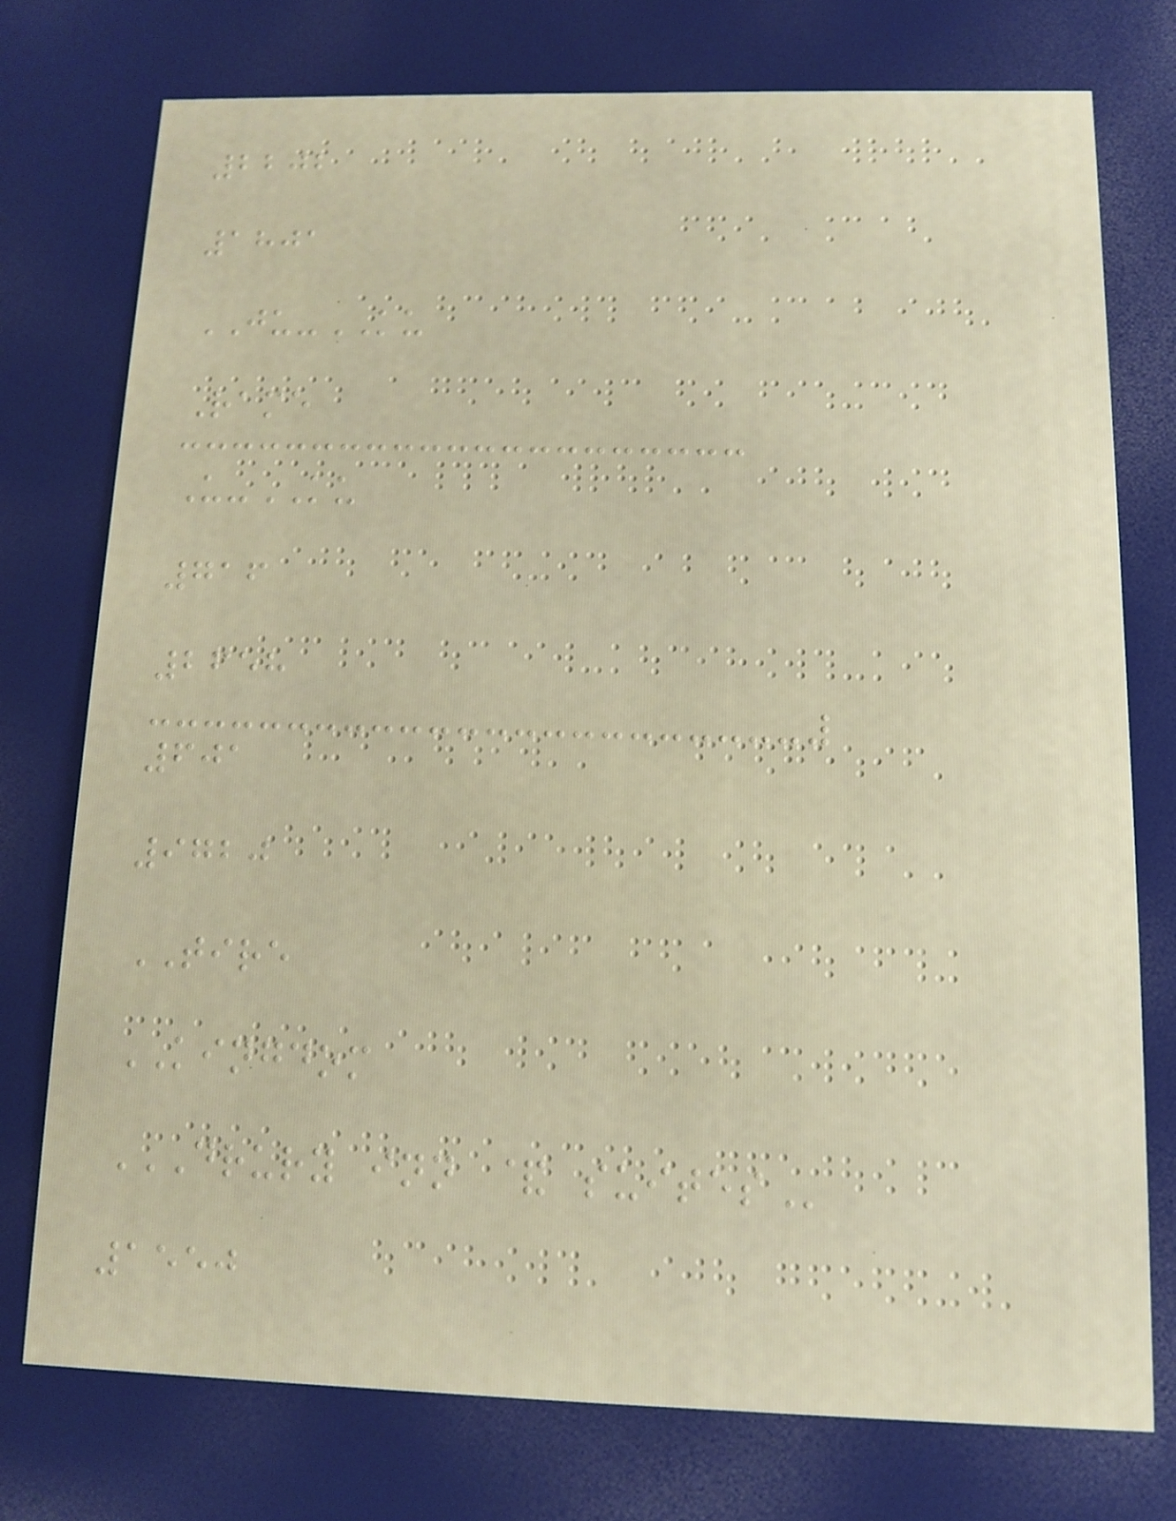2202
1801
JU-KU
Rame
U-KU
716
2658
601
9720
TIRE
KINGDOM
DRURY INN & SUITES
1550
